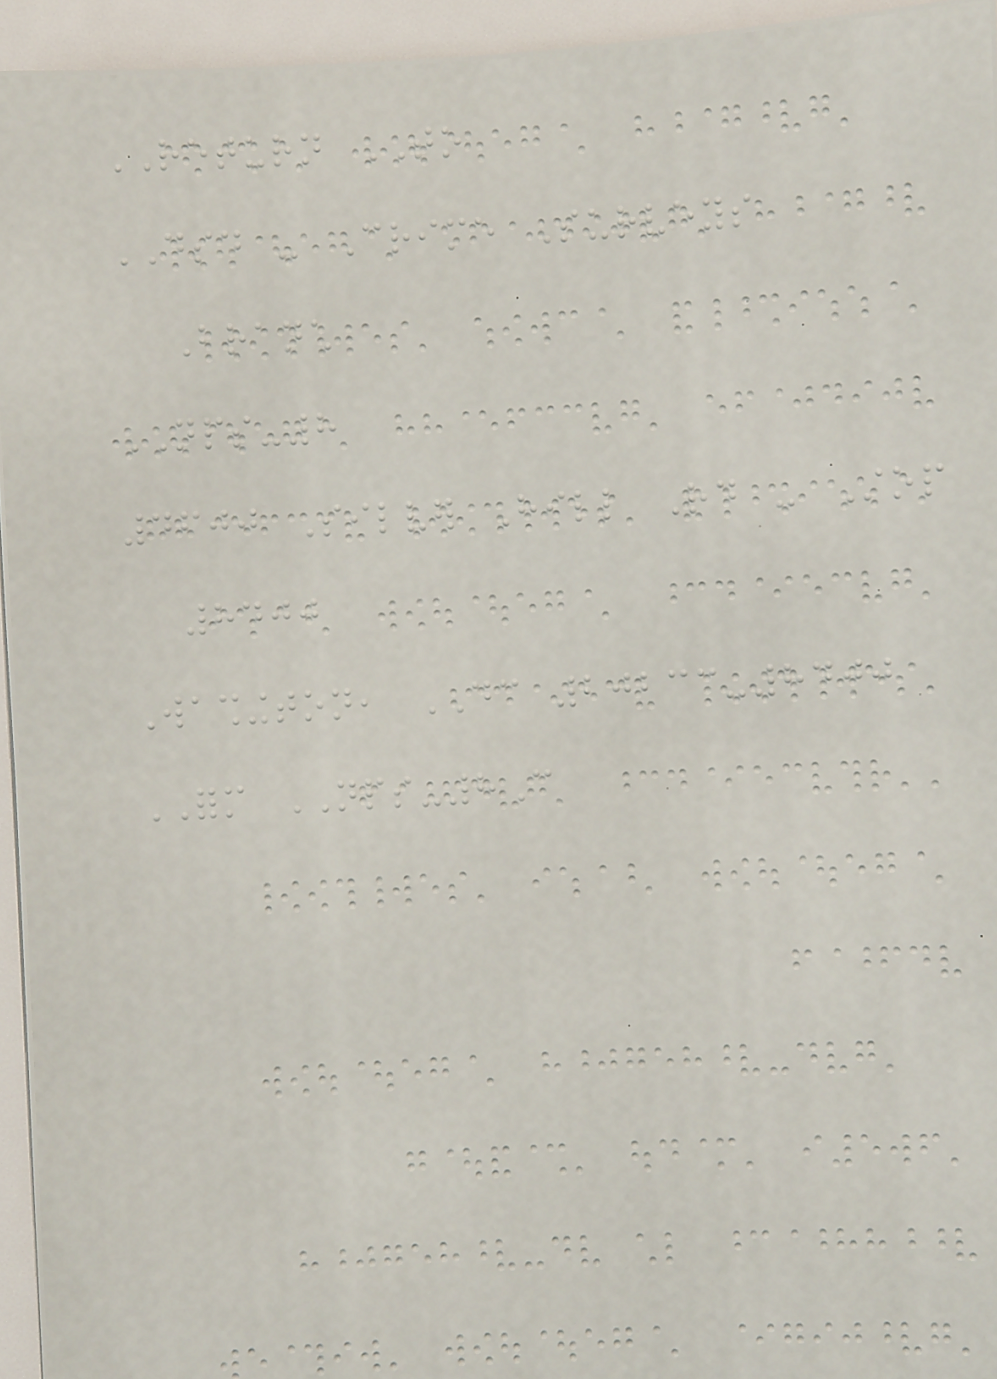RETURN TO
DSD - Crime Surveys
Branch
NPS-8
4600 Silver Hill Rd - Stop
8400
Washington, DC 20233-8400
FORM NPS-8C
